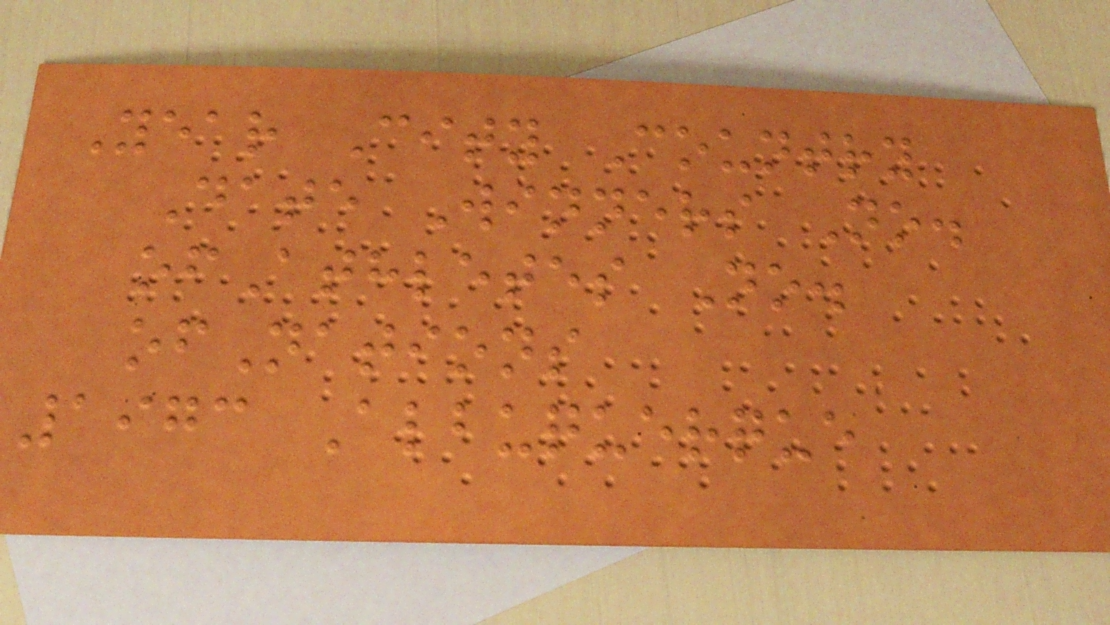Year City Country
Date Winners No.
ofAthletes No.
ofNations
1973 Albuquerque
